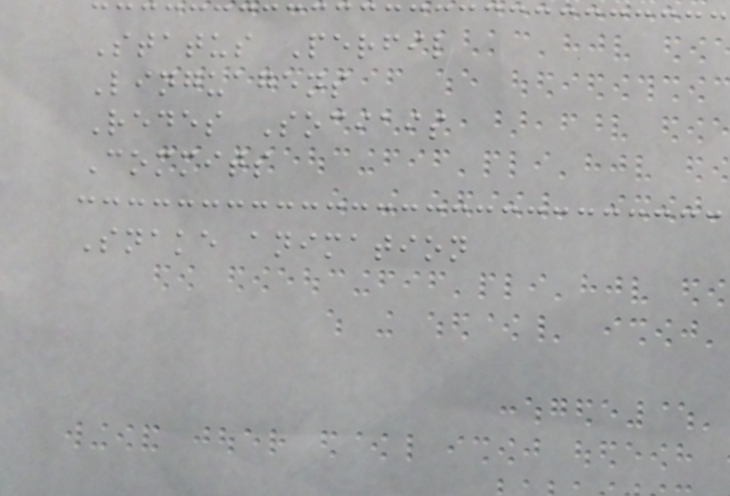Status Perfil
Linguagens
Redes Sociais
Commits
Snake animation
